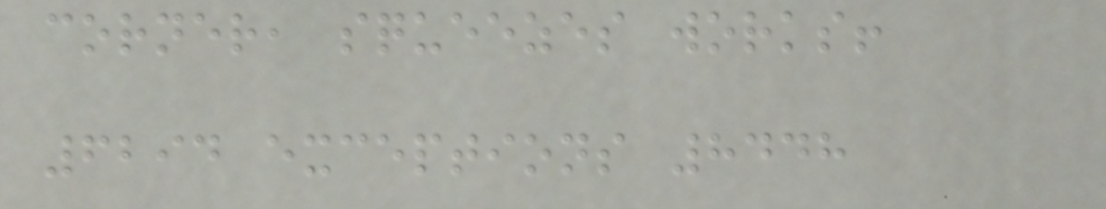corner, squeezes works!
6294 exceptions 8448
